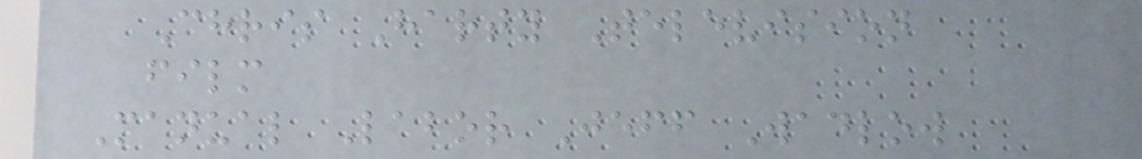Chris Harty Television
film
Manual Labor Jeff Wadlow
